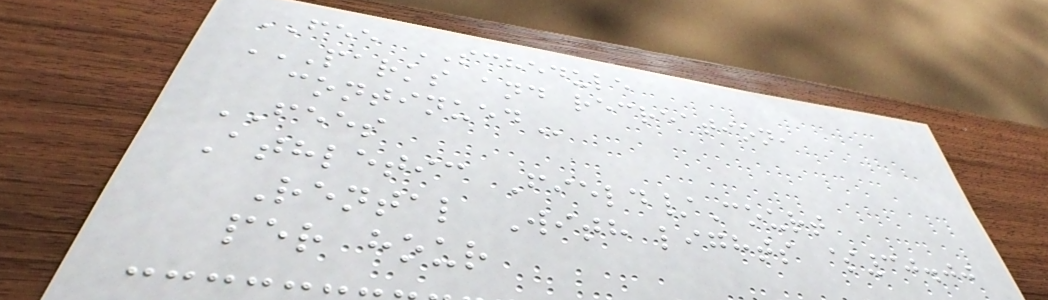FEE SCHEDULE
PARKS AND RECREATION,
CONTINUED
FEES
Athletic Field/Court
Rental With lights $30.00
per hour
